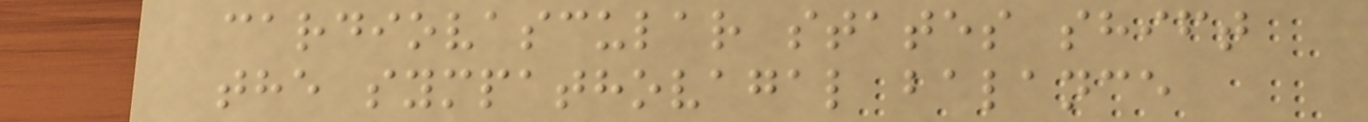cardiovascular states shift
the sympathovagal balance
